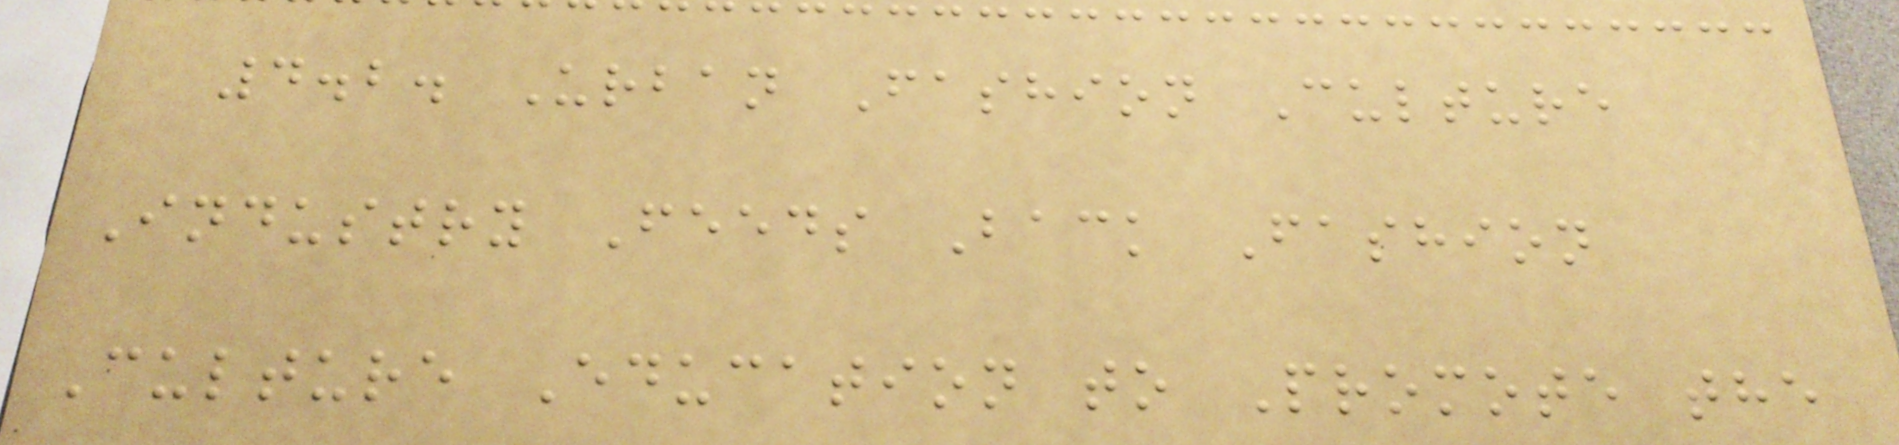4.2. Urban Fashion Culture
Industry Feeds Back Fashion
Culture Education to Promote the
